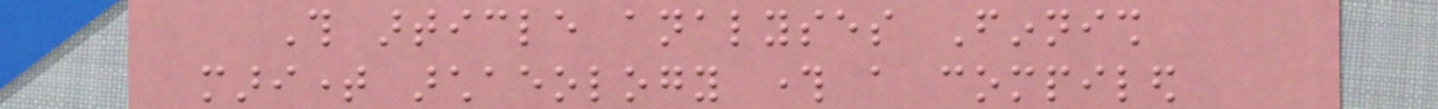This article analyses Finnish
maritime archaeology through a compiled
